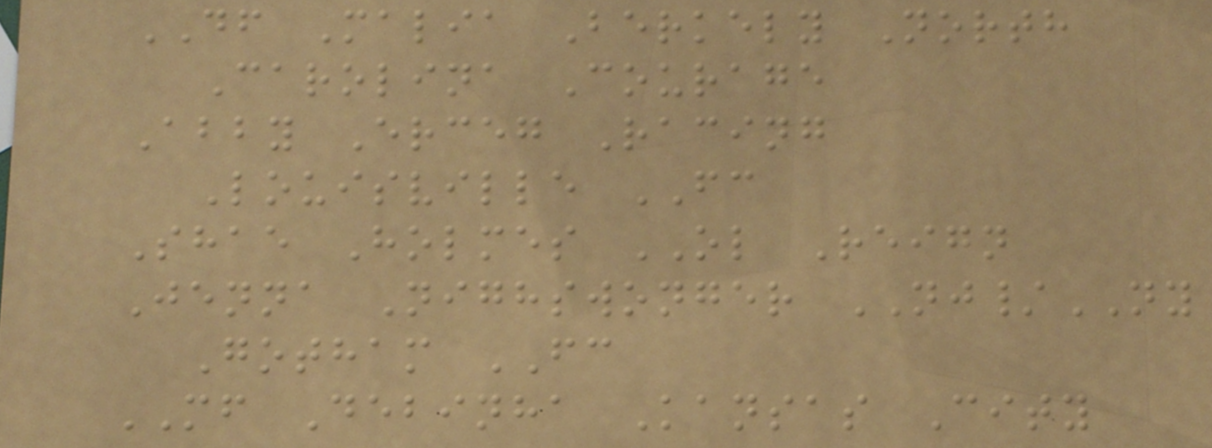DF Malia Berkely North
Carolina Courage
Abby Erceg Racing
Louisville FC
Shae Holmes OL Reign
Jenna Nighswonger NJ/NY
Gotham FC
MF Debinha Kansas City
